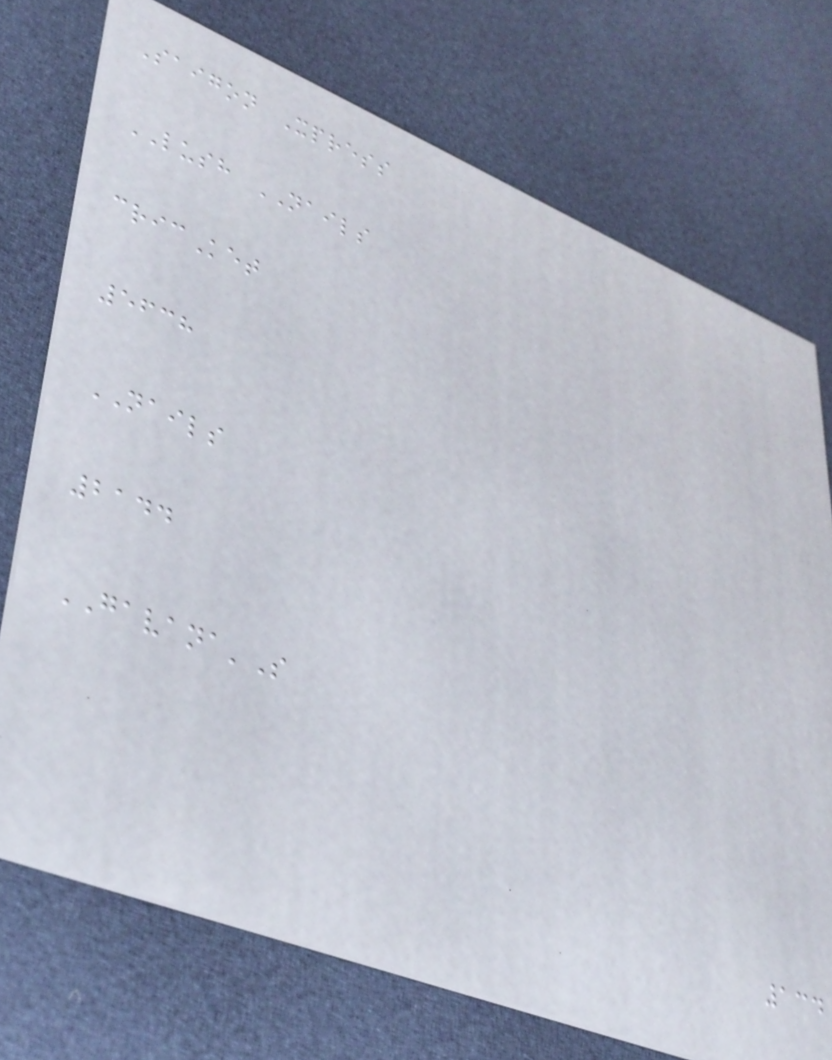Saigon Xpress
LUSH NAILS
cricKet
5638
NAILS
2144
GAVANA'S
134
